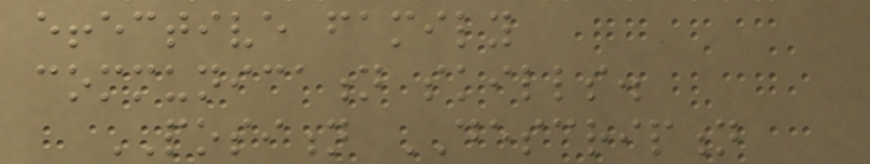effective family
communication skills.
POSITION DESCRIPTION
